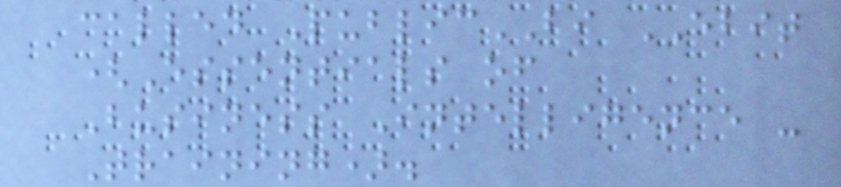called PublicBI EBIT
(Essentials of
Business Intelligence -
Training).
